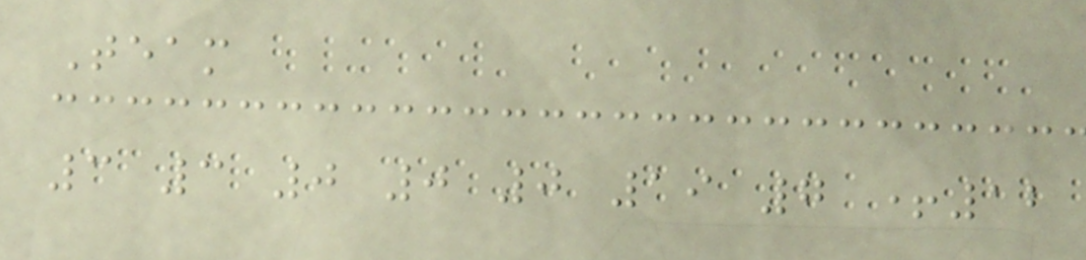Team
3 3 0 0 0 19 7 +12
